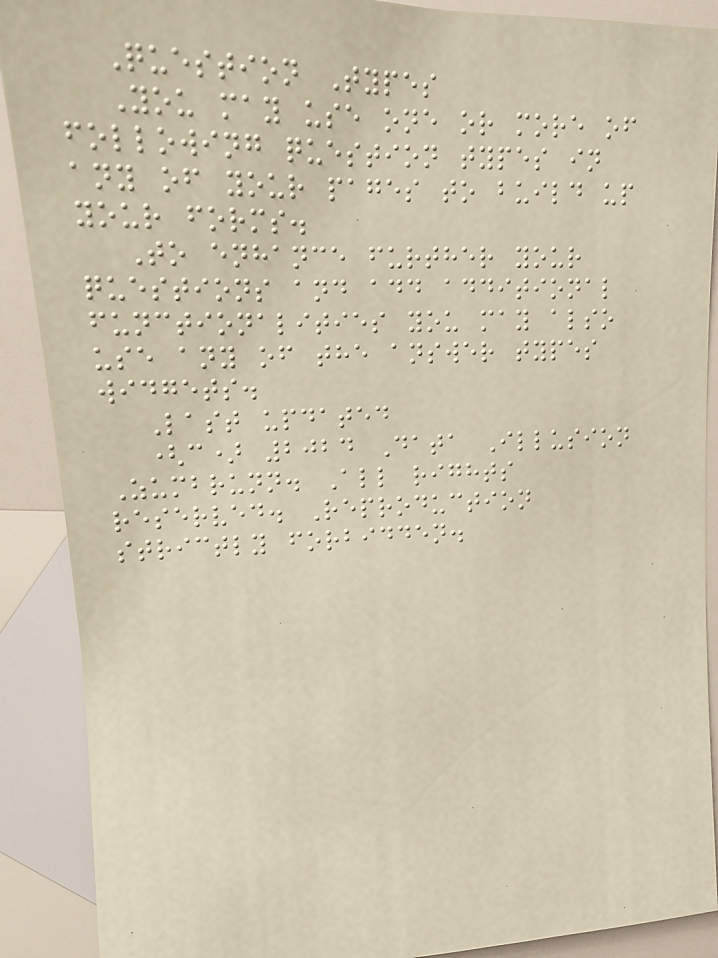Question Types
You may use one or more of
following question types in
any of your pages to build up
your forms.
To enhance further your
questions and add additional
functionalities you may also
use any of the answer types
widgets.
Last updated
(c) 2024 Data Illusion
Zumbrunn. All rights
reserved. Reproduction
strictly forbidden.
